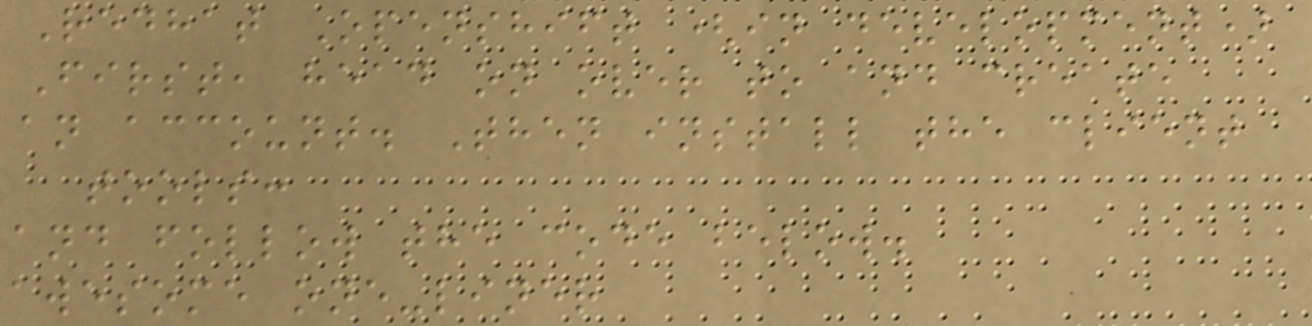Redhat Openshift (in development)
First, head on over to and create
an account. Then install the client
tools:
and follow the code below.
awesome one-liner
